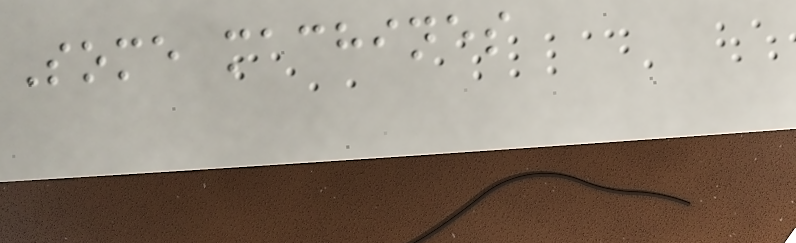Some machines
